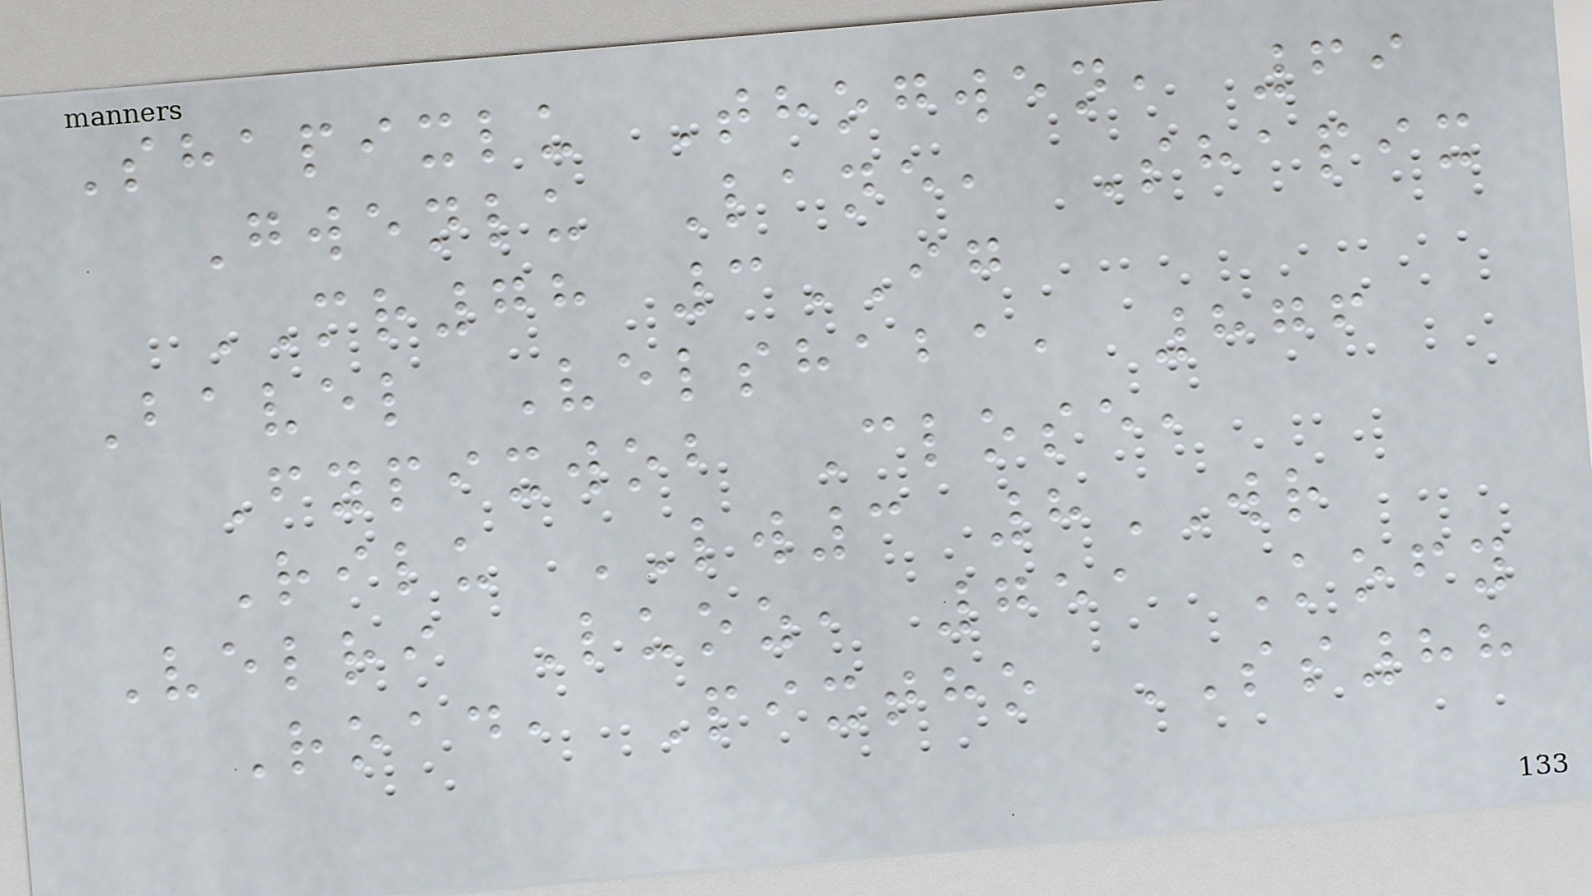Shapixlu Thogwen, 69
Gwenlu Lane, Shapix
MR78 3IG
Bavel Velshaba, 876
Fypixwob Close,
Rilu LW3 8WR
Velri Luoz, 751 Kofy
Road, Pixtho SS88
